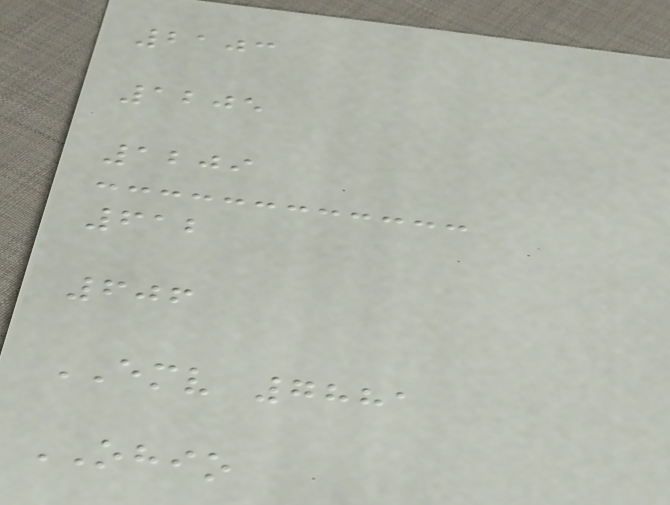2103
1205
1209
612
606
EMV 7881
OHIO
